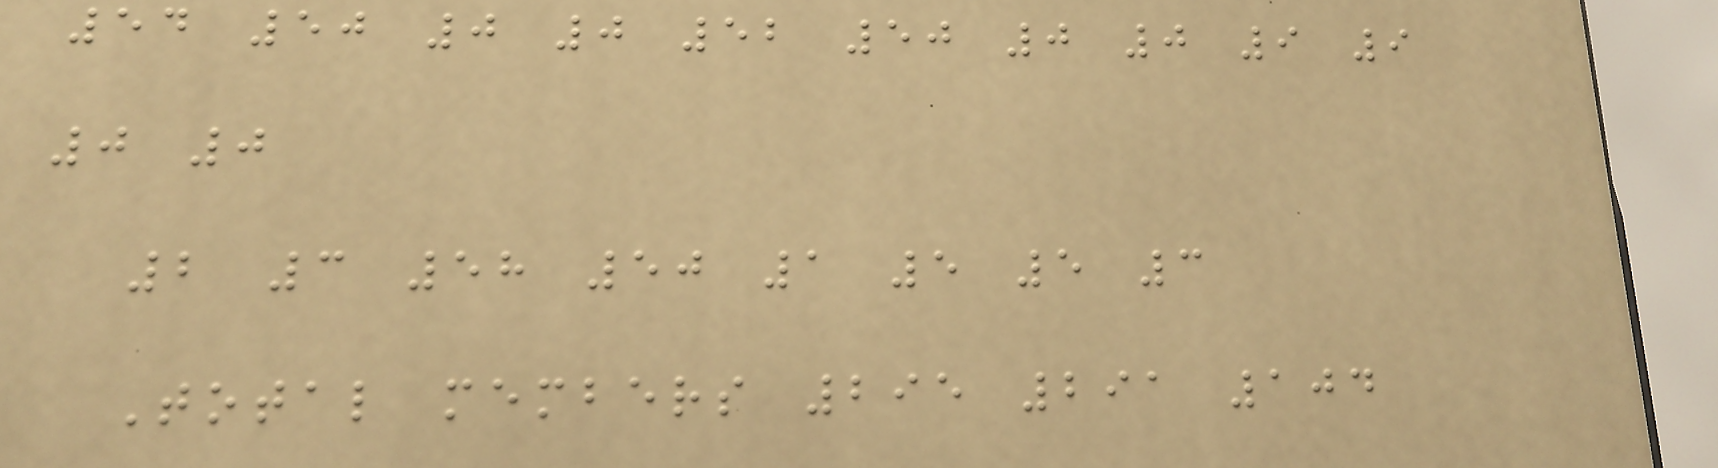54 50 0 0 52 50 0 0 9 9
0 0
2 3 58 50 1 5 5 3
Total members 295 291 104
